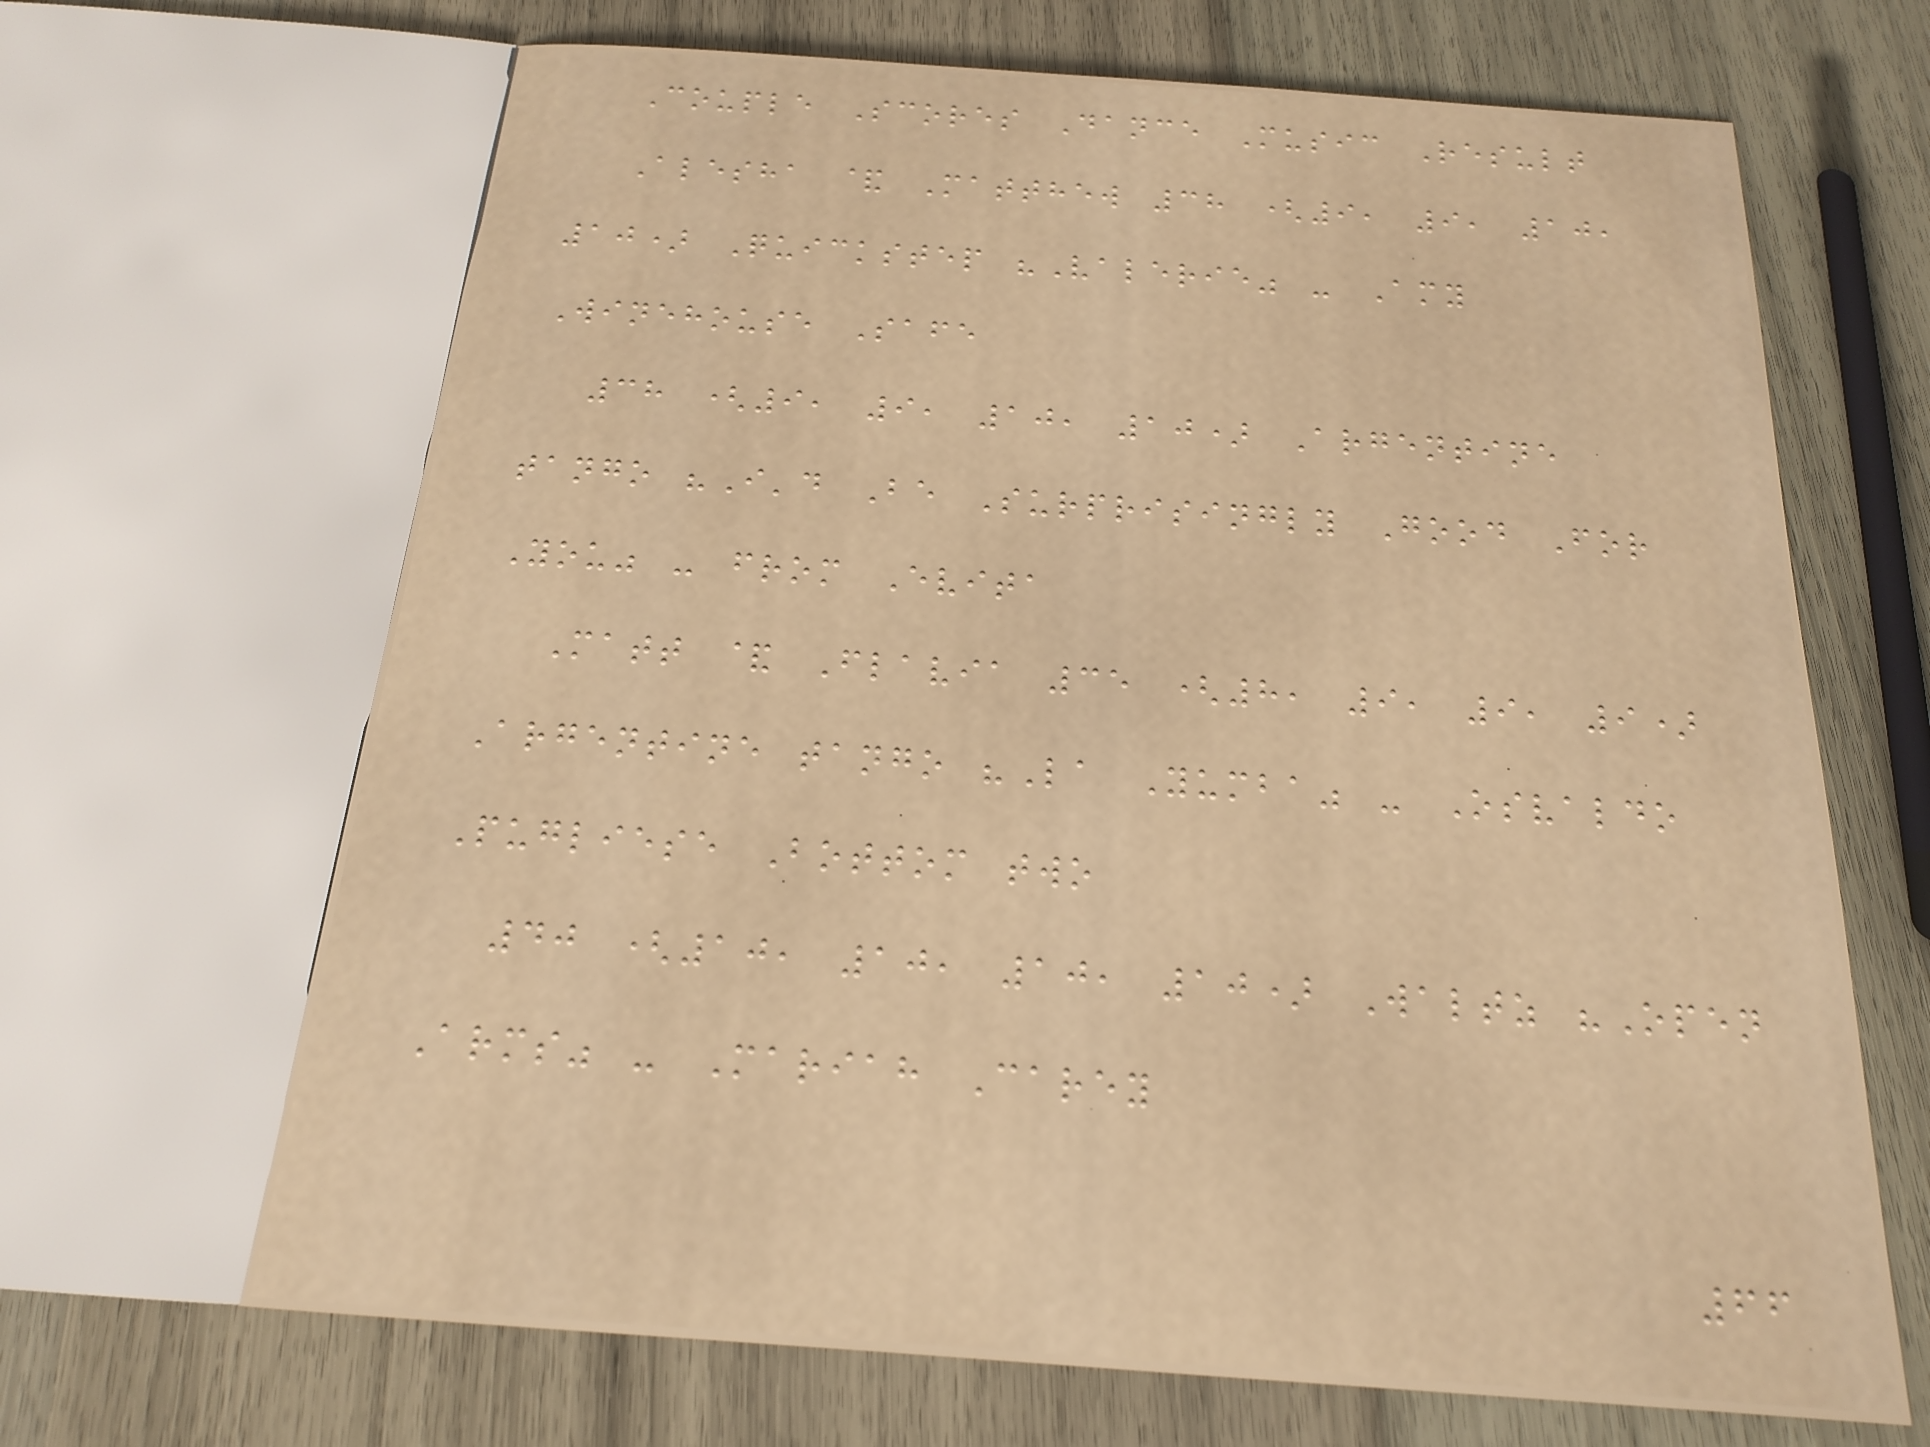Couple Scores Dance Music Result
Alesha & Matthew 38 (9, 9, 10,
10) Quickstep "Valerie" - Amy
Winehouse Safe
38 (9, 9, 10, 10) Argentine
tango "I'd Be Surprisingly Good For
You" - from Evita
Matt & Flavia 35 (8, 9, 9, 9)
Argentine tango "La Yumba" - Osvaldo
Pugliese Bottom two
40 (10, 10, 10, 10) Waltz "Open
Arms" - Mariah Carey
66
